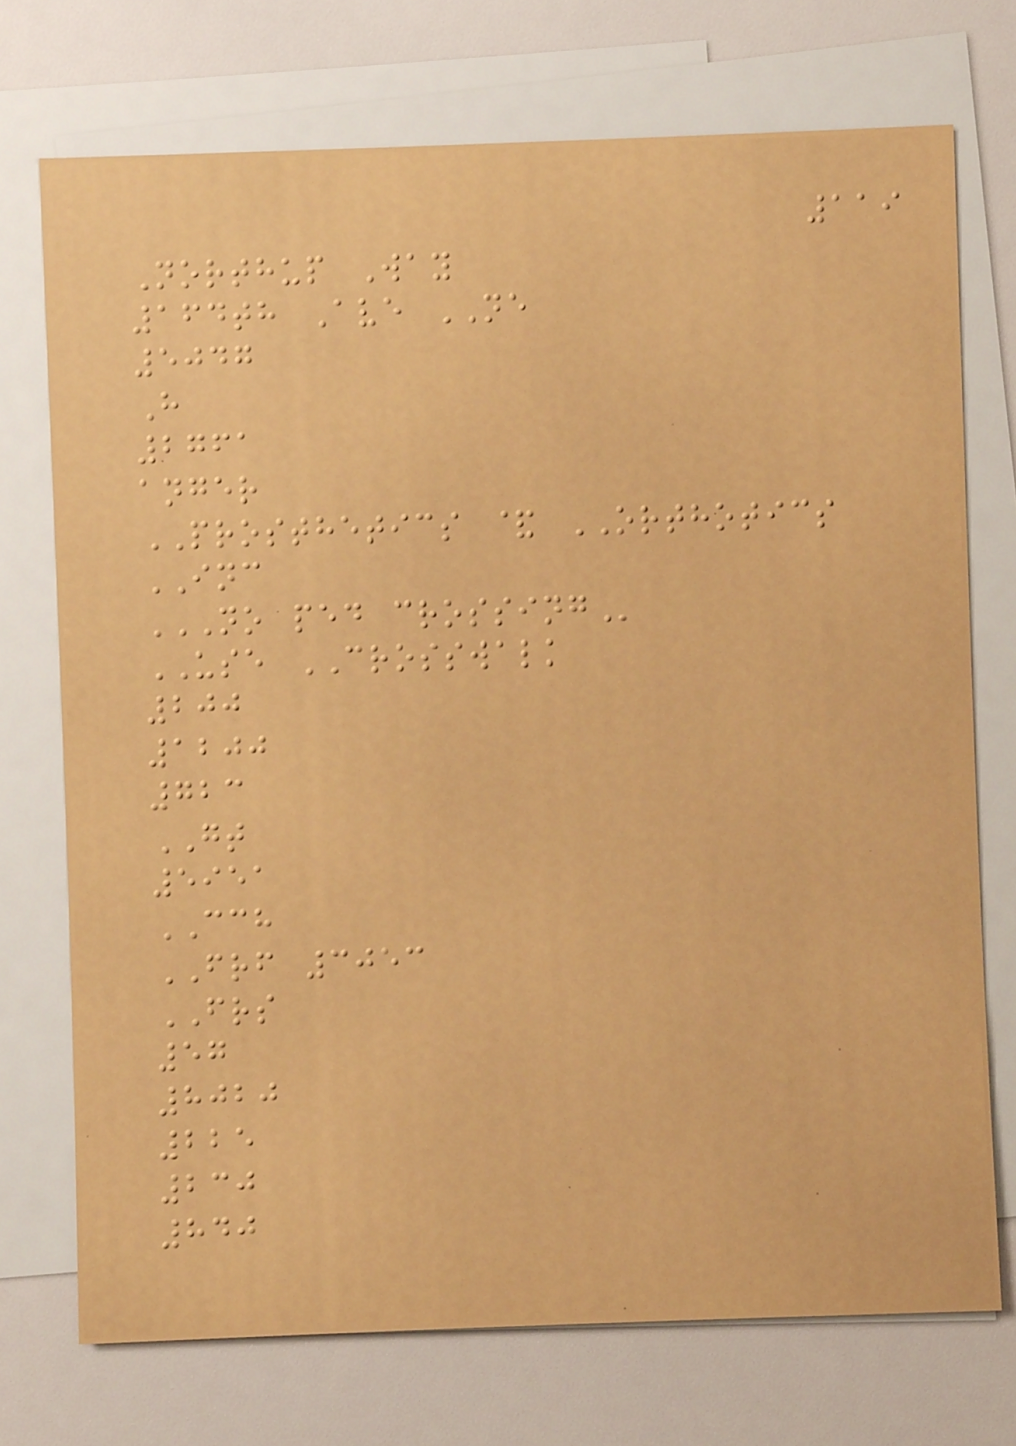119
Northup Way
164th Ave NE
5047
H
2761
anger
PROSTHETICS & ORTHOTICS
INC
NO PED CROSSING
USE CROSSWALK
200
1200
723
GT
5951
CCH
FRF 3053
FRS
57
8020
225
230
840
